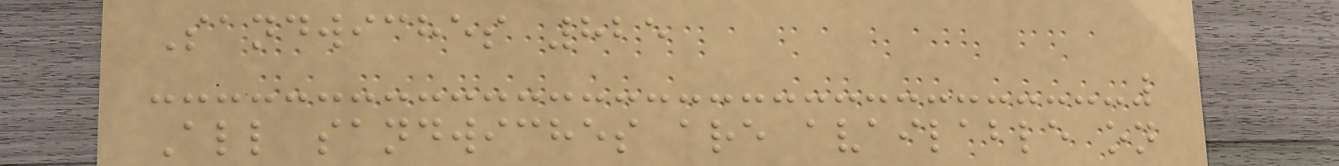Sandwiches 825
All sandwiches are available on
